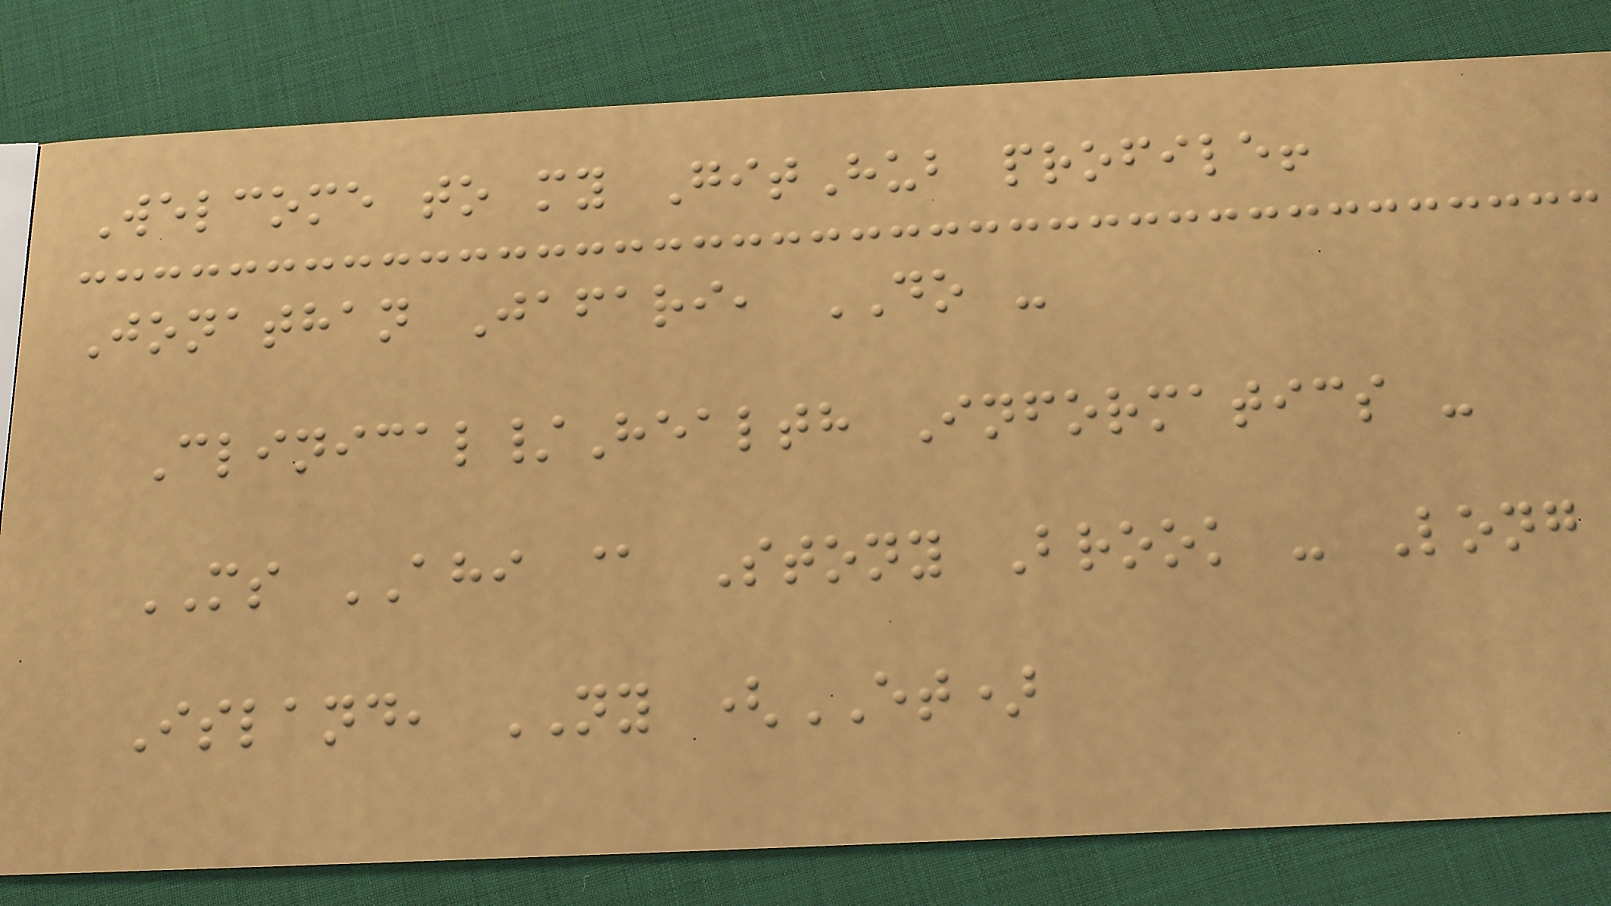Welcome to my GitHub profile!
Jonathan Jafari, DO -
Clinical/Health Informatics -
MS AHI @ Stony Brook - Long
Island, NY (ET)
